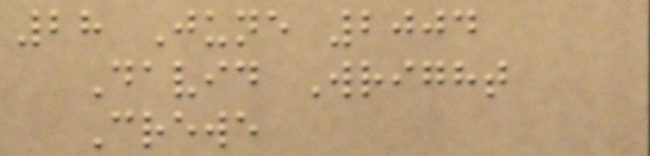28 June 2004
David Wright
Crewe
